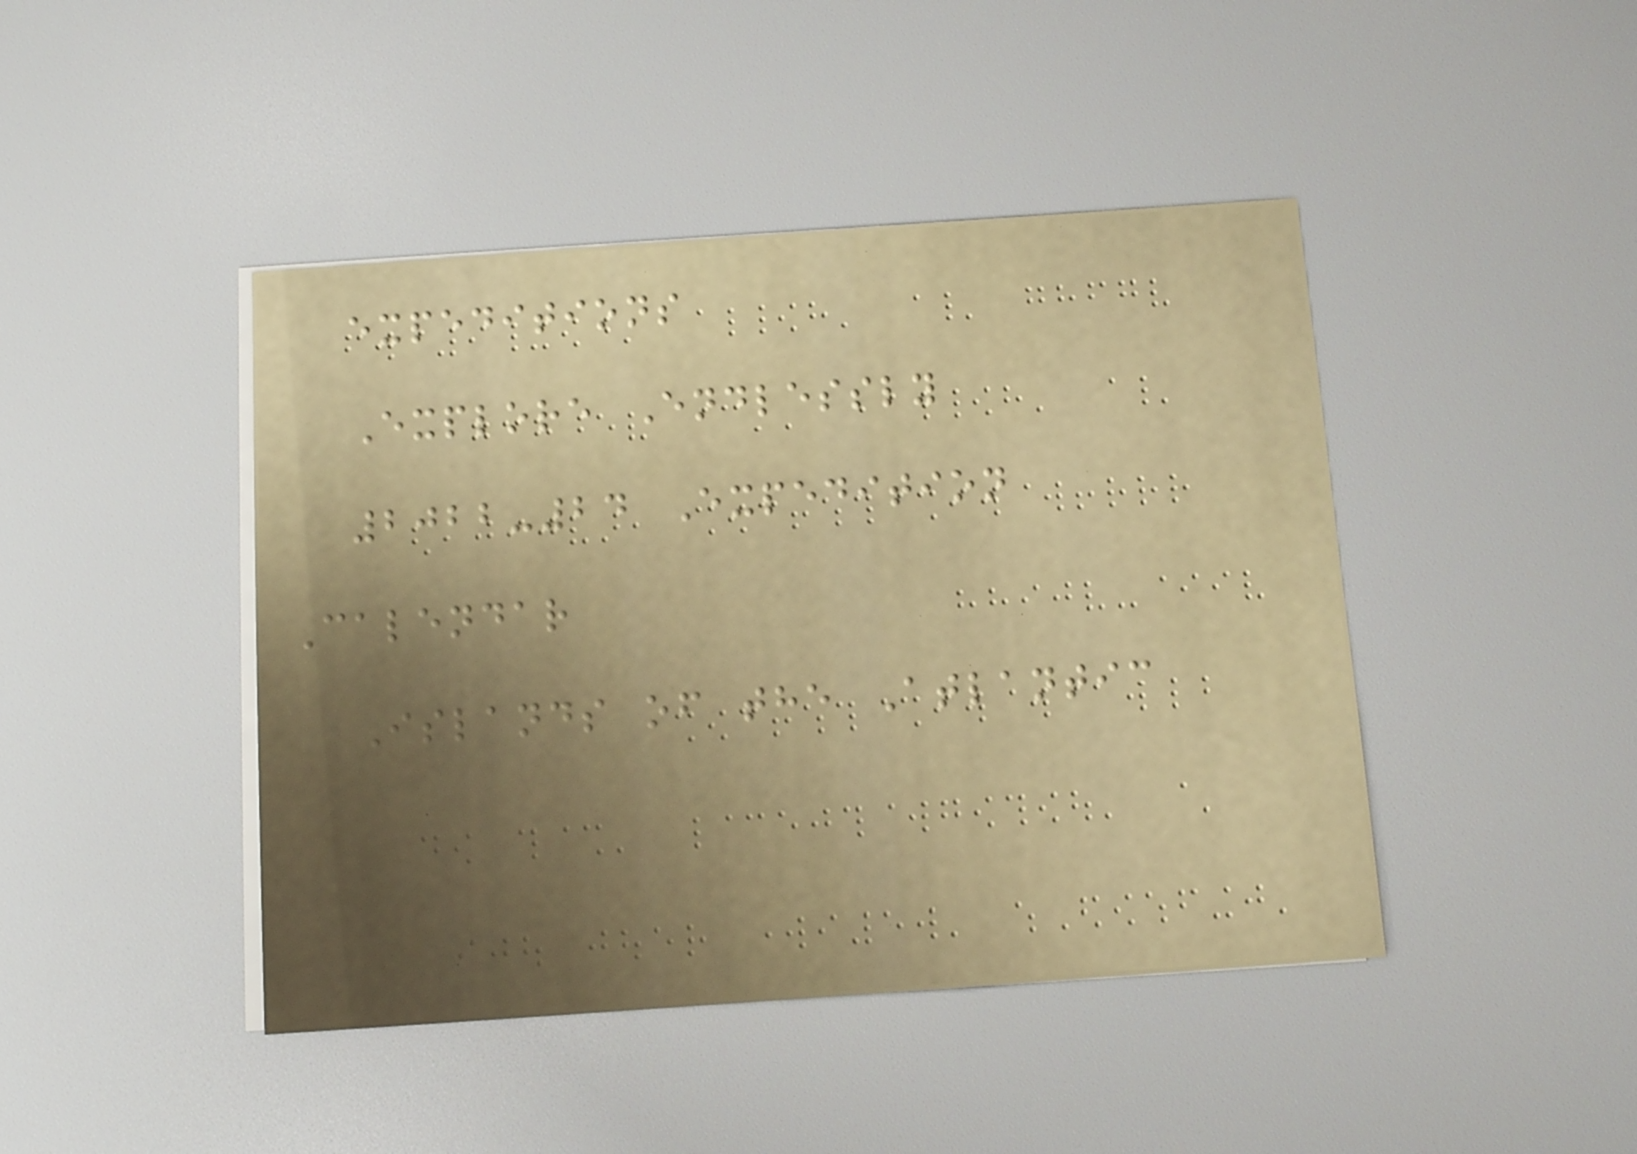expeditions
Explore Endlessly
2022-24 Expedition
Calendar
Islands of the Atlantic
